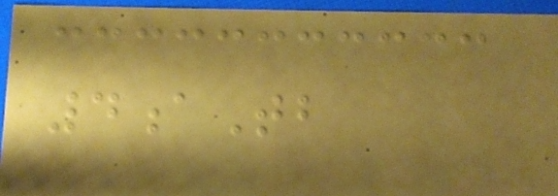4aTb
